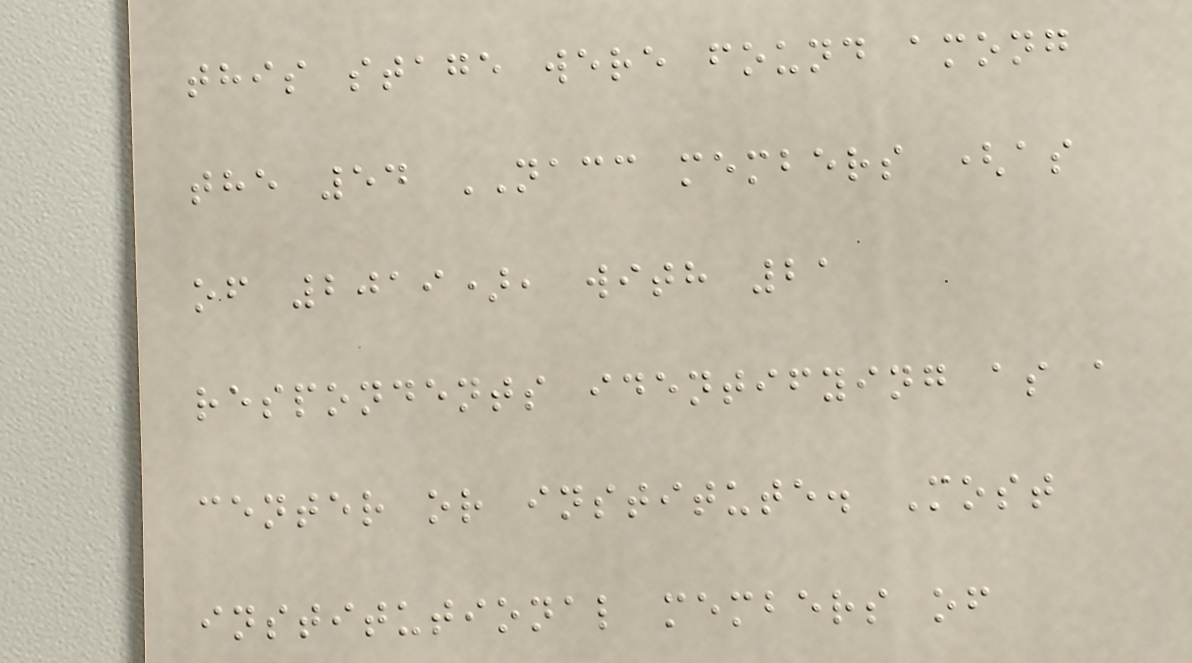this stage were found among
the 54 NACC members (as
of 2019), with 21
respondents identifying as a
center or institute. Most
institutional members of
